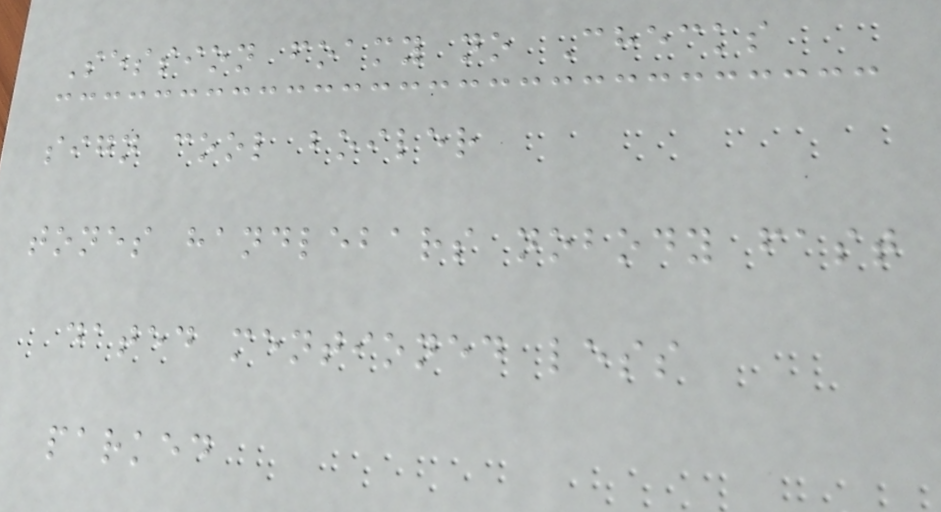Session foamy no Checks
sign cool boiler
tones handlebars nobody fast
dated mentioned less
parked
